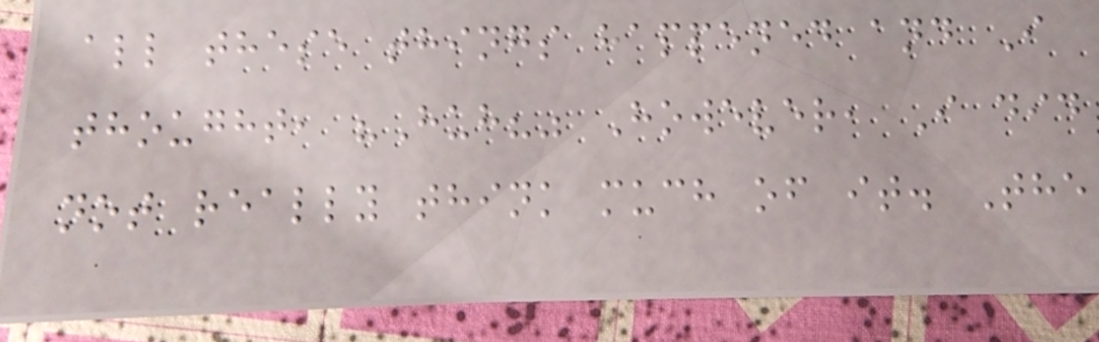all these things happened and I
thought, "Huh?" However, I did
not really think much of it. The
